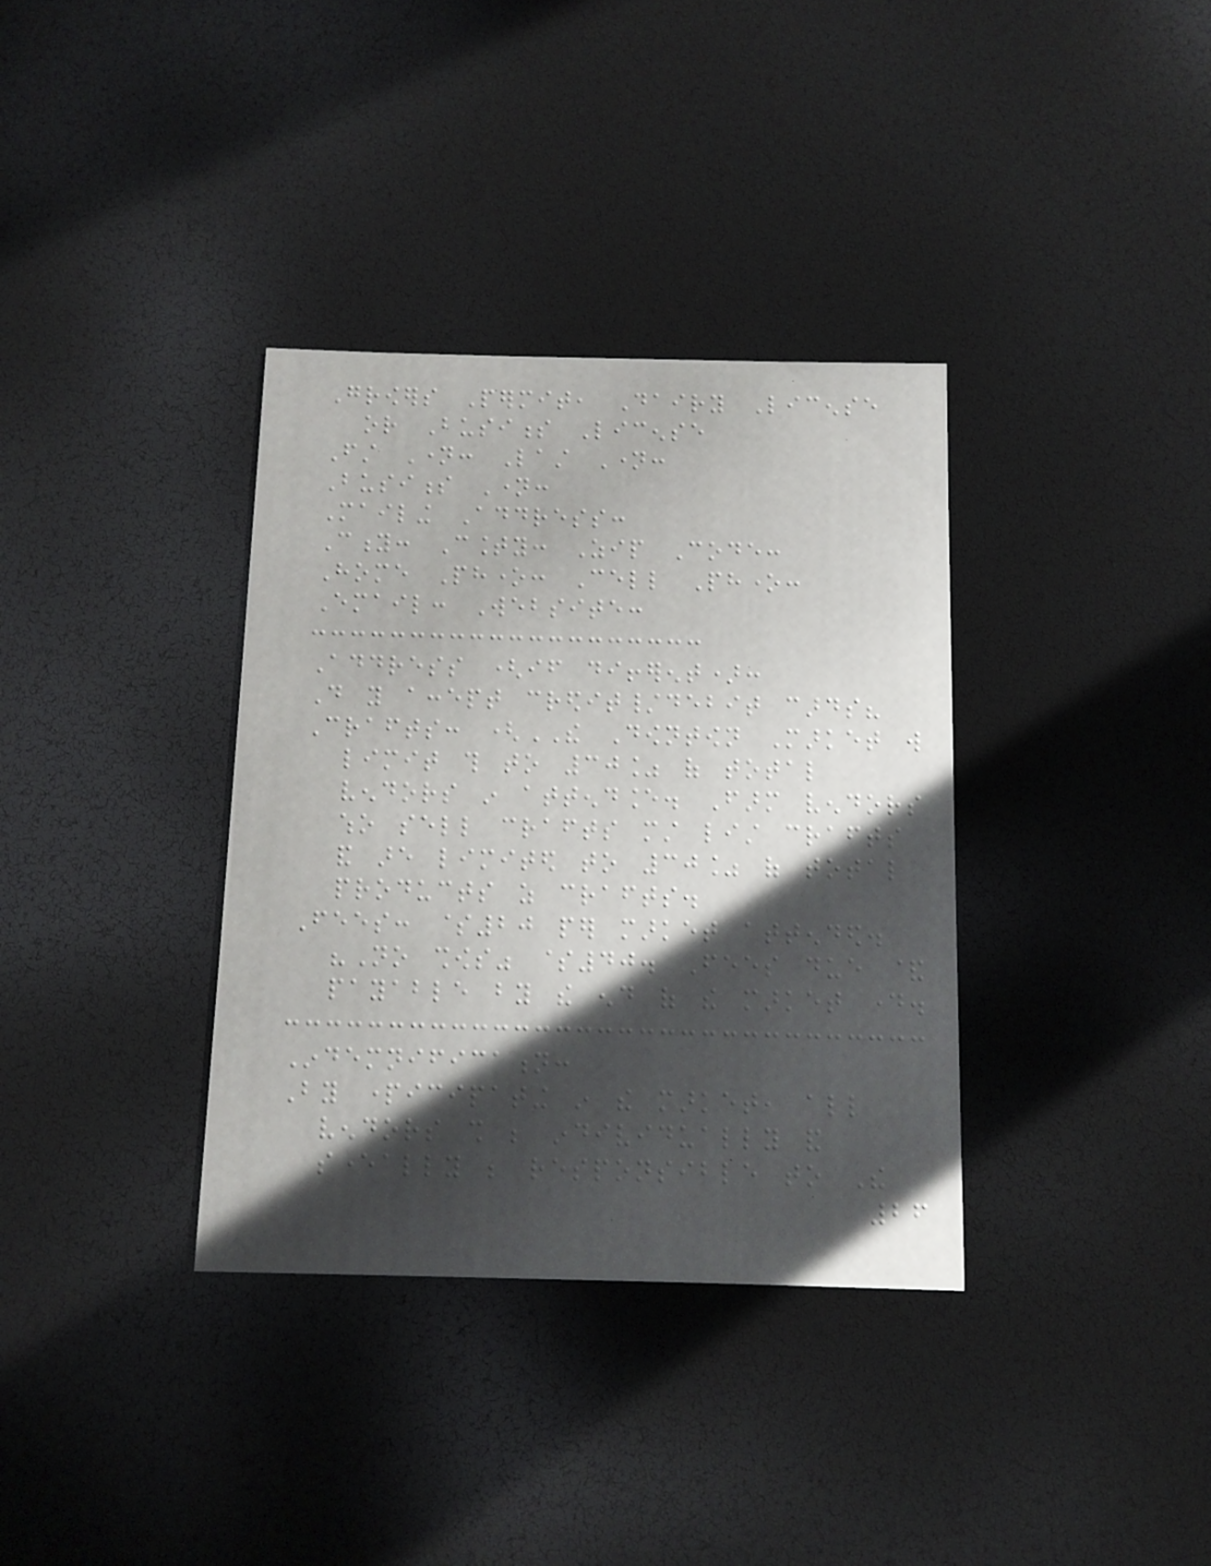Growers Permit, Dairy License
or Business License
First Name: Last Name:
Business Name:
Mailing Address:
City: County: Zip Code:
Home Phone: Cell Phone:
Email: Website:
Address (if different):
Do you accept credit/debit cards?
Crafts: (THE Downtown Market will
limit this to 30% of total
vendors in attendance. Farm vendors
who sell crafts must list crafts
and are limited to 30% of total
products as crafts.
Fees: $20 per market attended.
"No shows" $40. Fees due &
payable by the end of the market day.
Indemnification:
By participating in the market, all
vendors shall be individually and
severally be responsible to The
26
